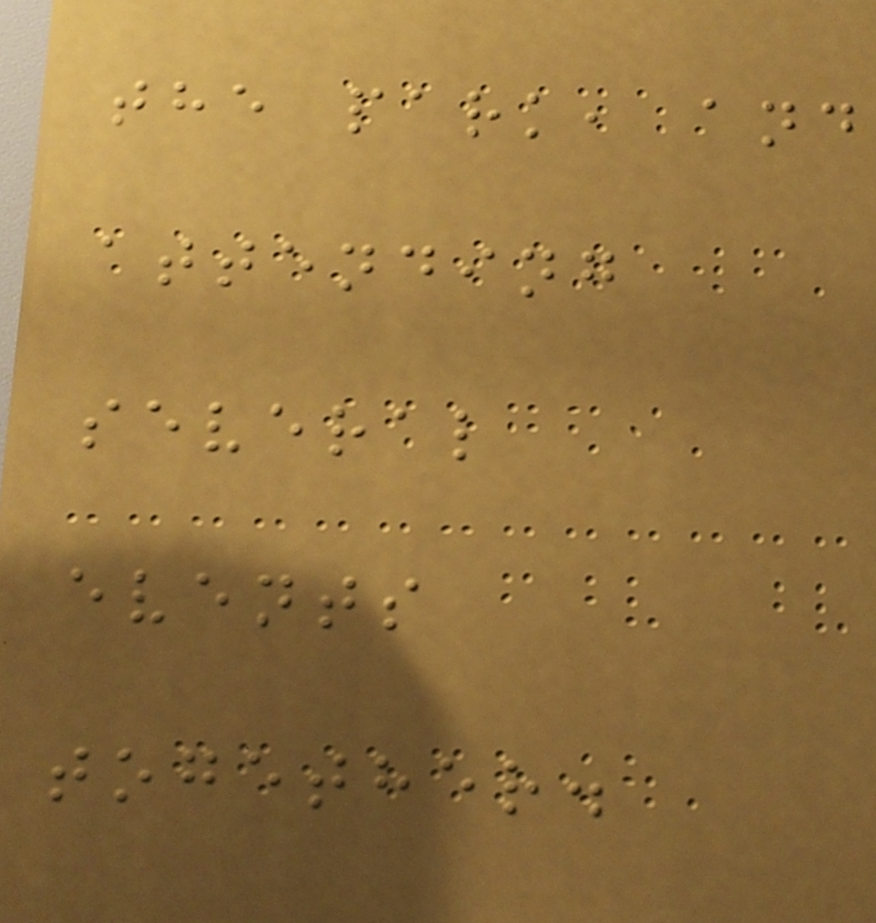the park, and
attending
several
events
together.
